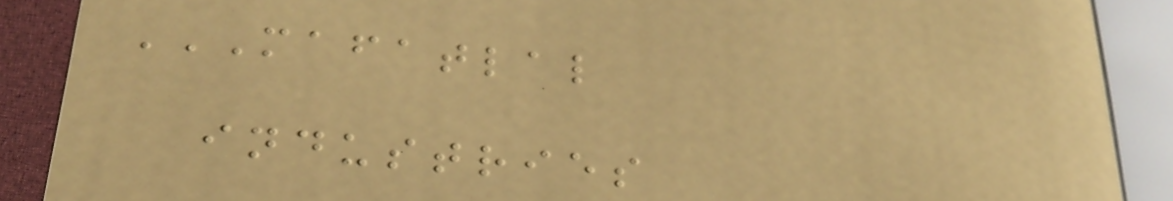MAFATLAL
INDUSTRIES
